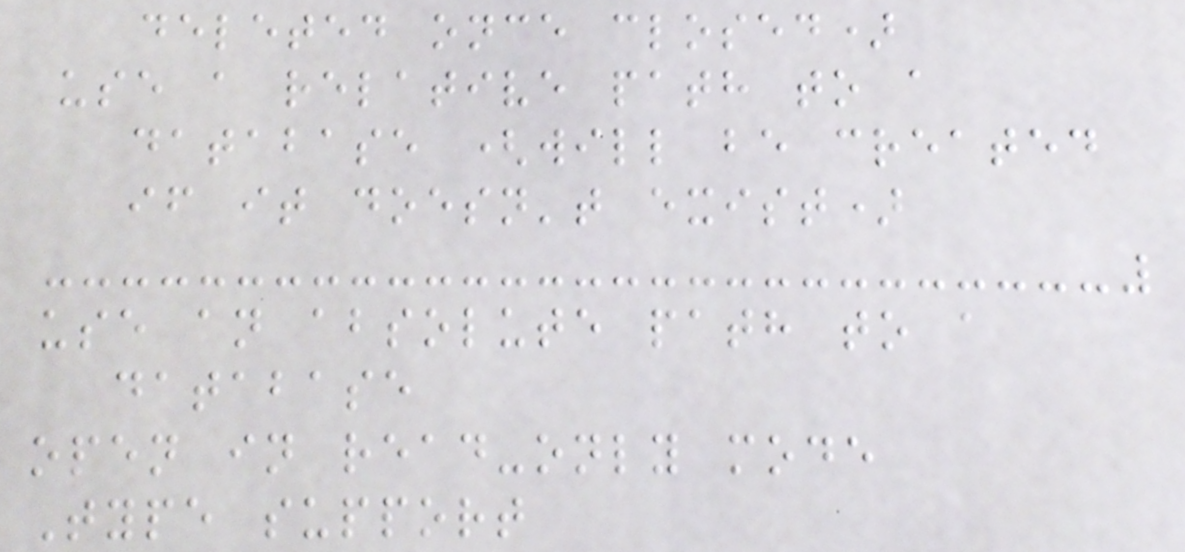deleted once closed)
use a relative path to a
database (will be created
if it doesn't exist)
use an absolute path to a
database
open in read-only mode
Type support
